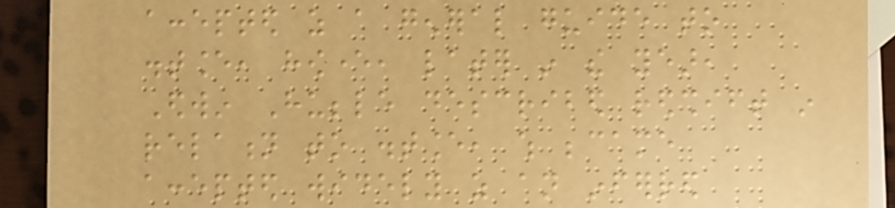accepted as a general guide to
distance, however, later in the year,
Edwin Hubble described redshift in
relation to distance, which became
accepted widely as an inferred
